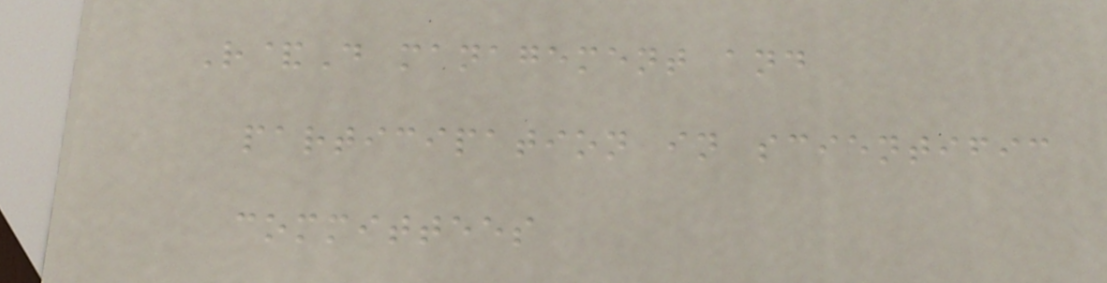R&D management and
participation in scientific
committees
